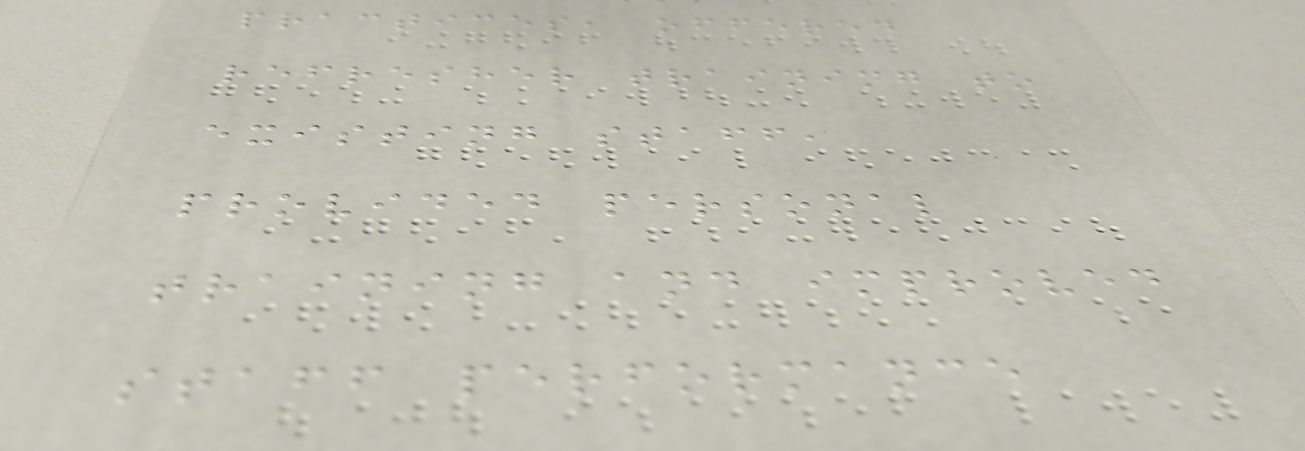practices, offered
refresher training to
existing staff,
provided personal
training and improved
staff performance
